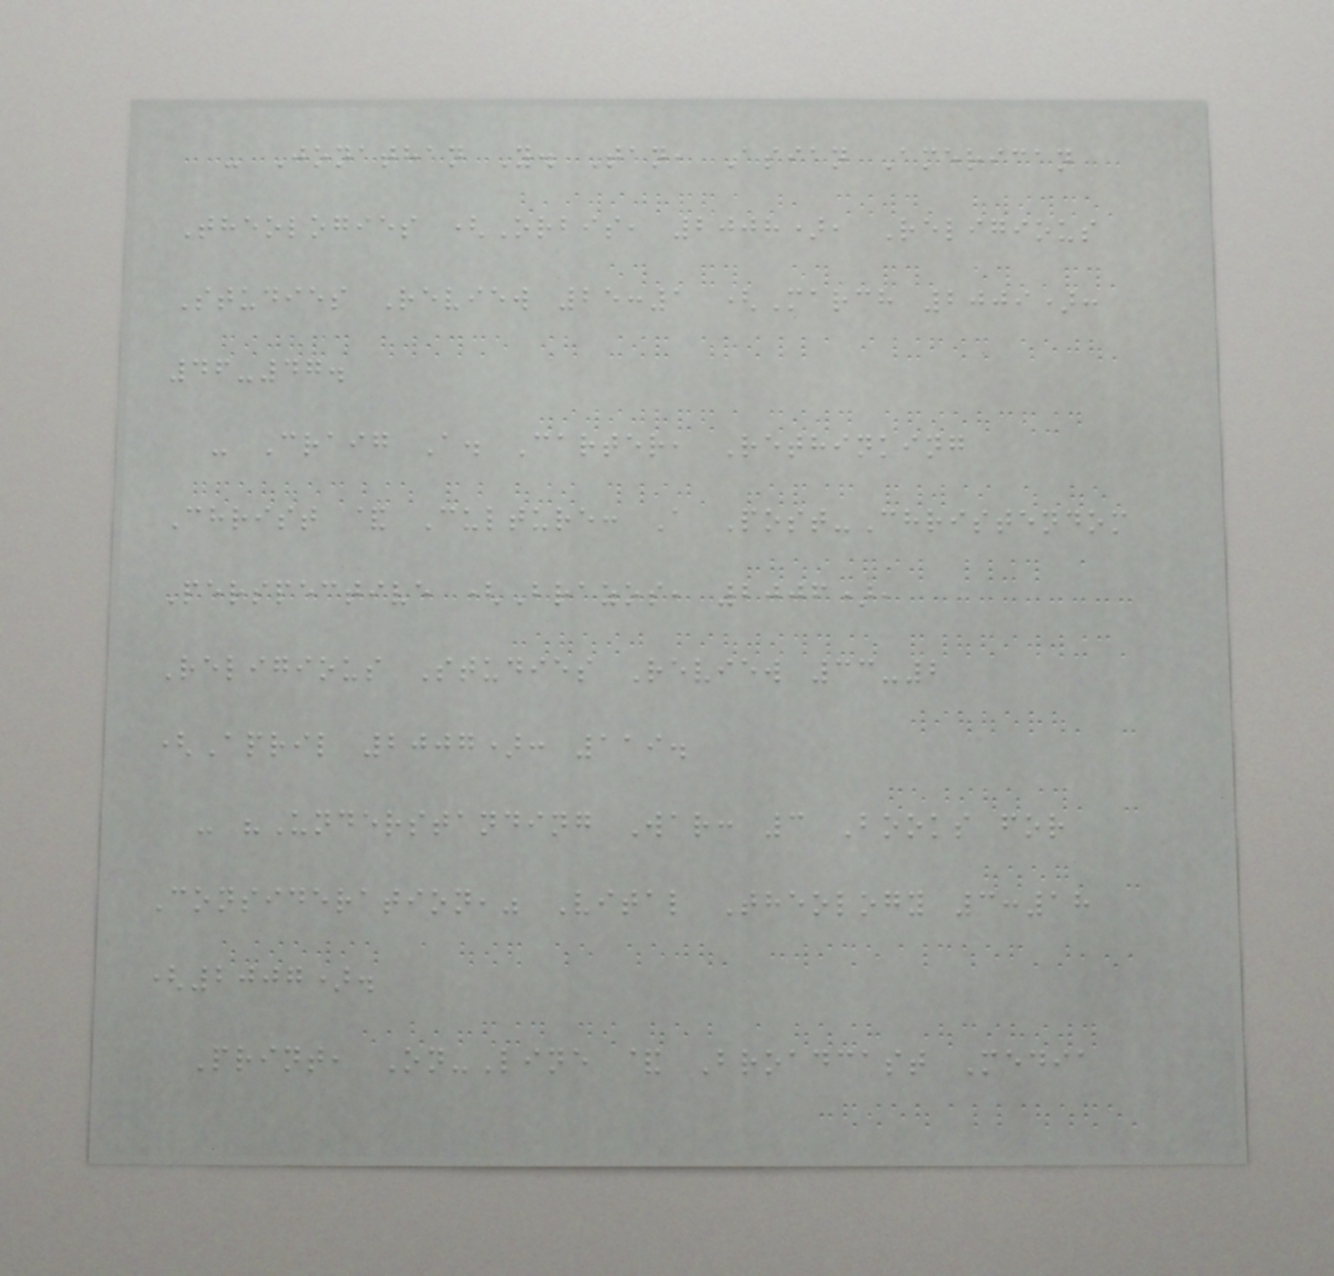- Jonathan Y. Tan, Asian American
Theologies (Orbis, 2008), Religious
Studies Review 25:1 (March 2009):
46-47.
- Craig A. Carter, Rethinking
Christ & Culture: A Post-Christendom
Perspective (Brazos, 2006),
Religious Studies Review 33-2
(April 2007): 119.
- "Understanding War: 3 Books for
Consideration," Vital Theology 3:18
(2007).
Print, On-Line & Broadcast Media
